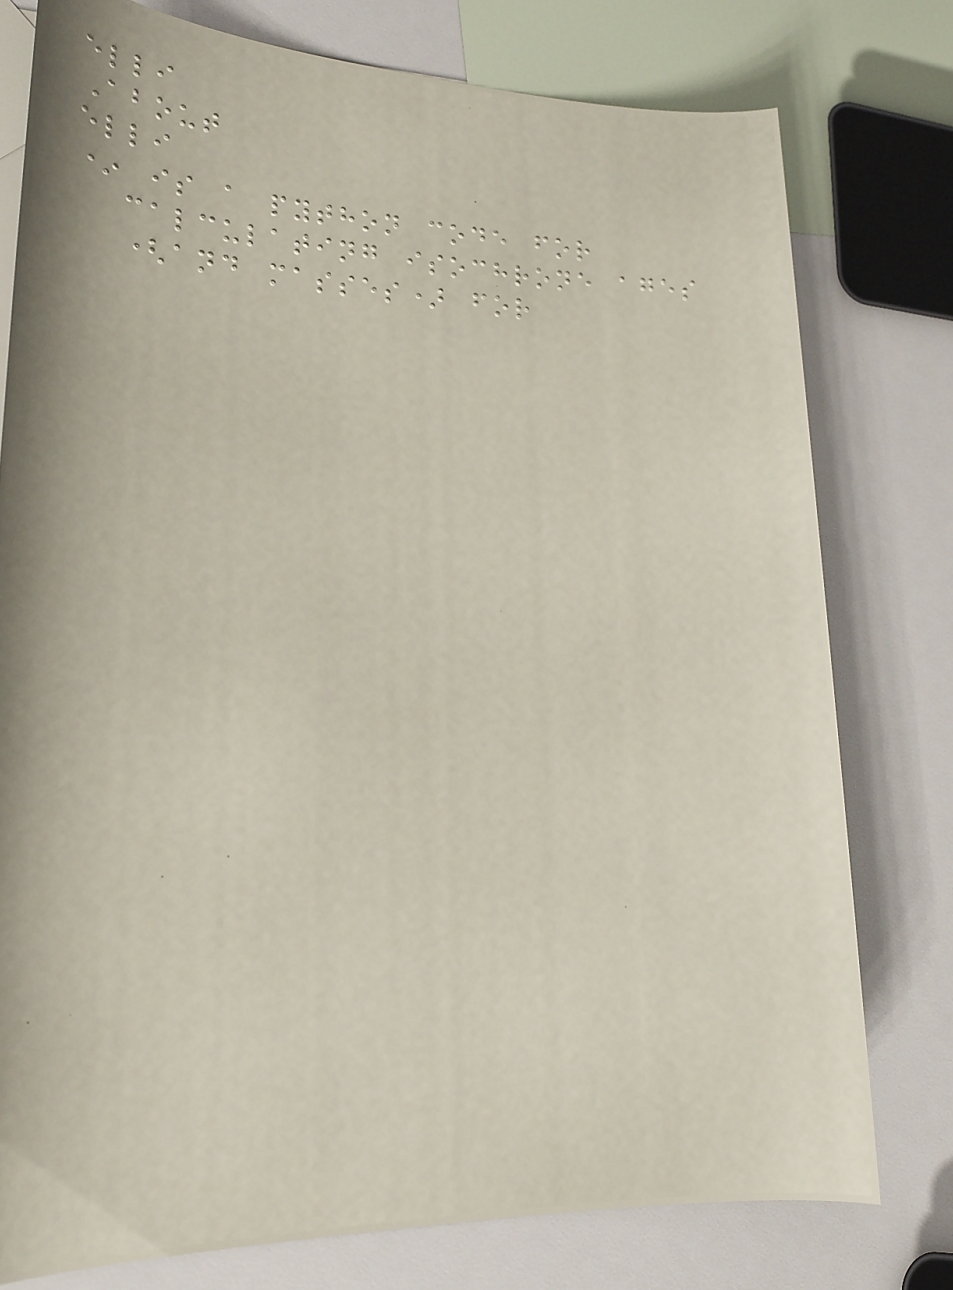elli
About
elli
* is a python code for
calculating isochrone ages
(and masses) for
